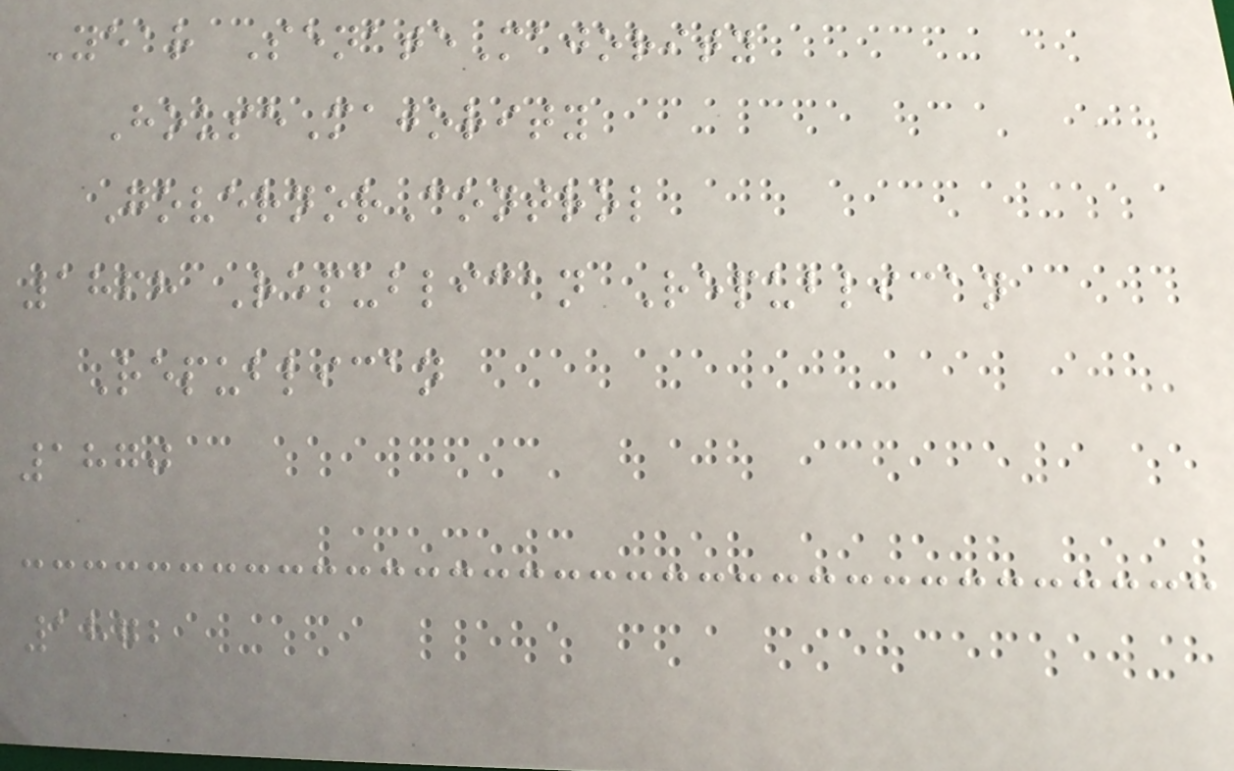Year SenateMajority
HouseMajority
GovernorControl
1868 Republican Republican
Republican
1870
1872
